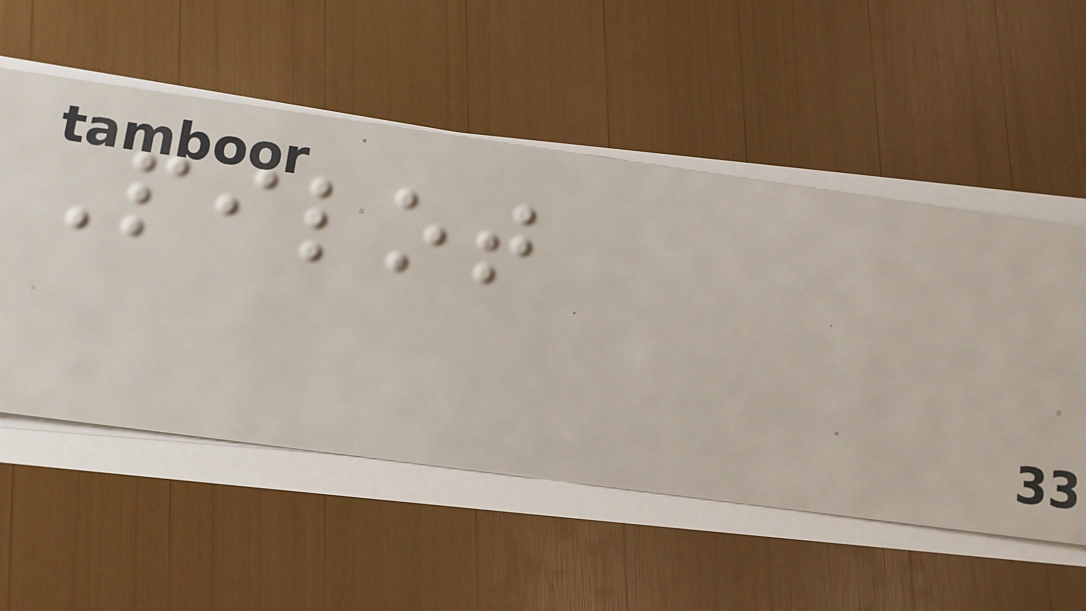Pilot
